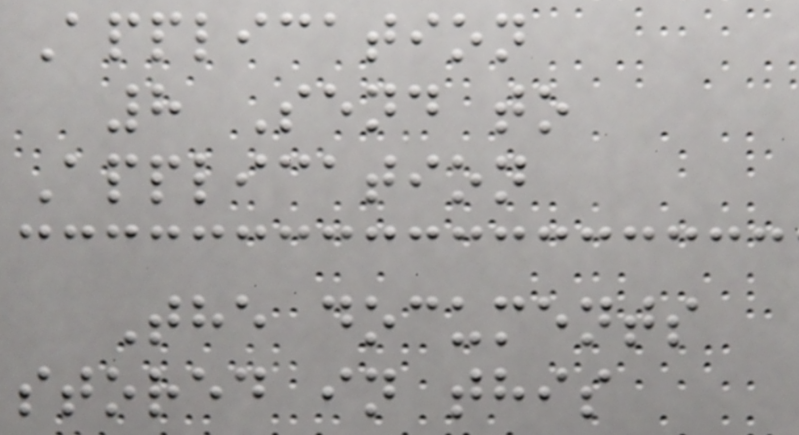Application
8 Send to
Application
The documents
stored in this
